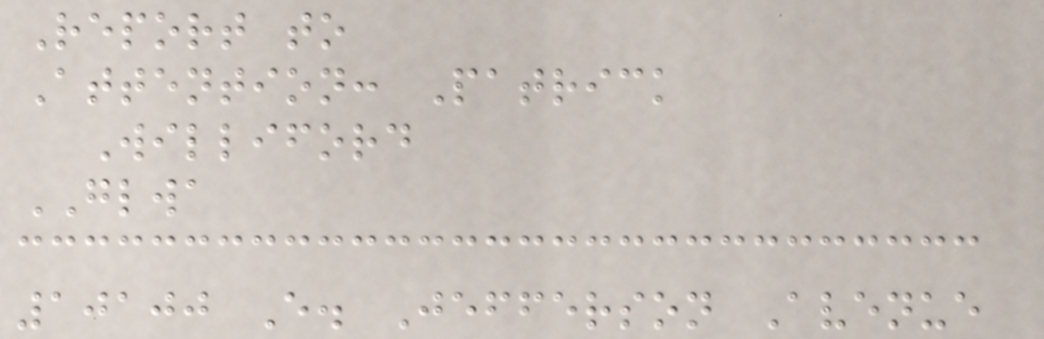Report to
Attention: Patrick
Williford
GLWA
10100 E. Jefferson Avenue
